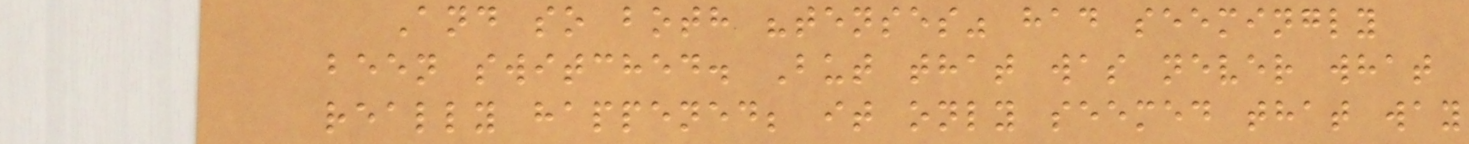And so both "tenses" had seemingly
been switched. But that was never what
really happened; it only seemed that way
